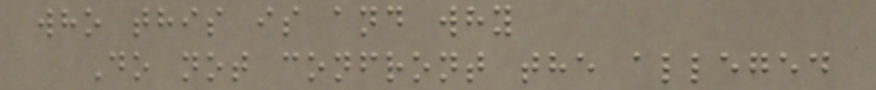who this is and why
Do not confront the alleged
